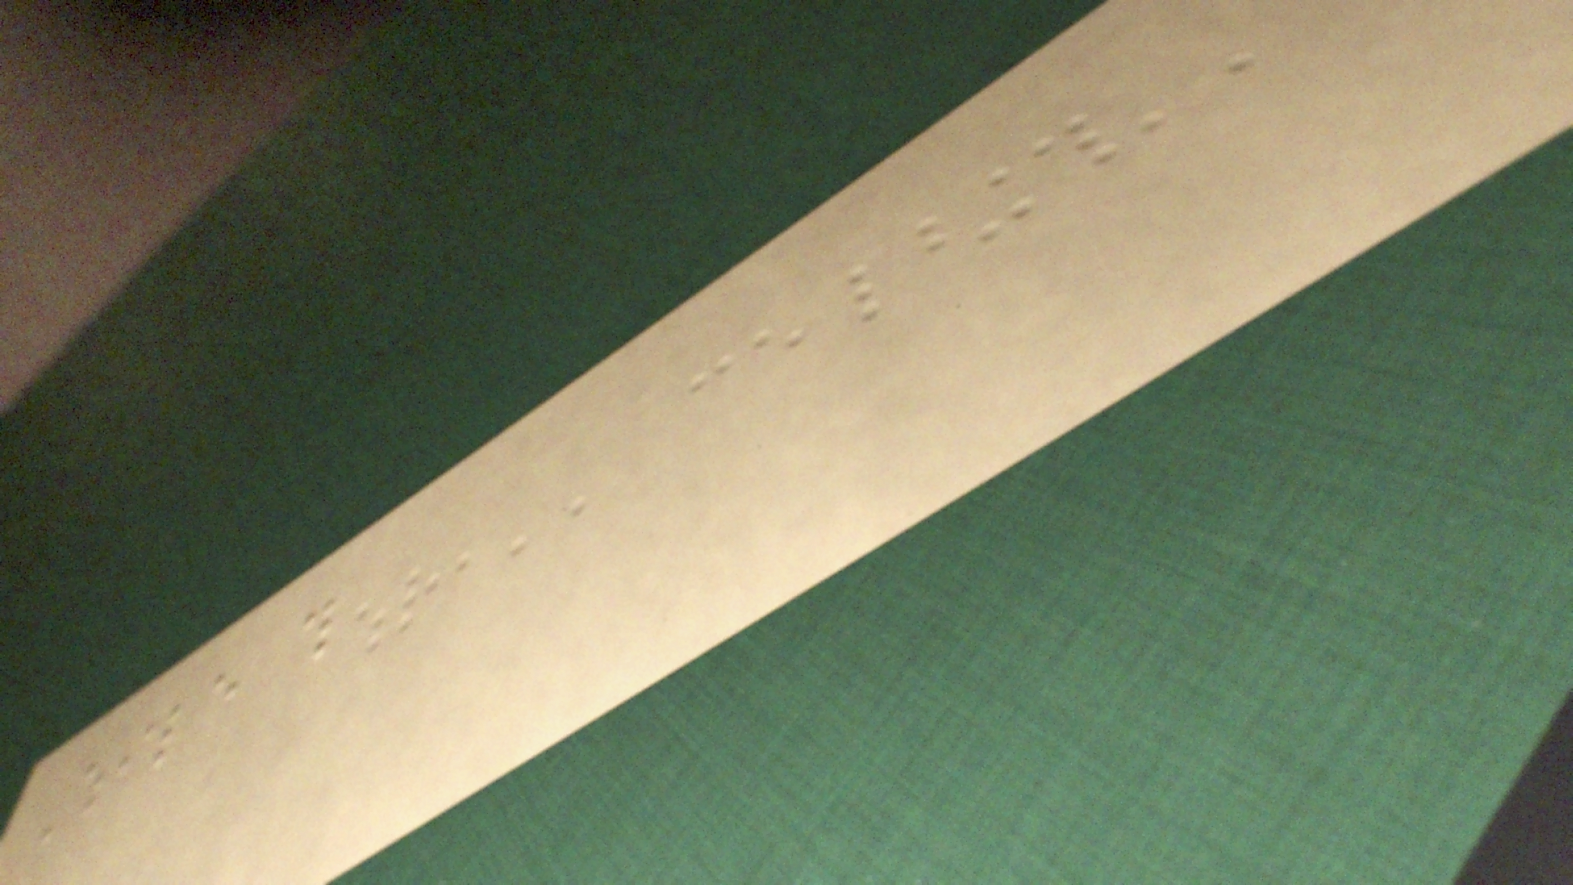While this
